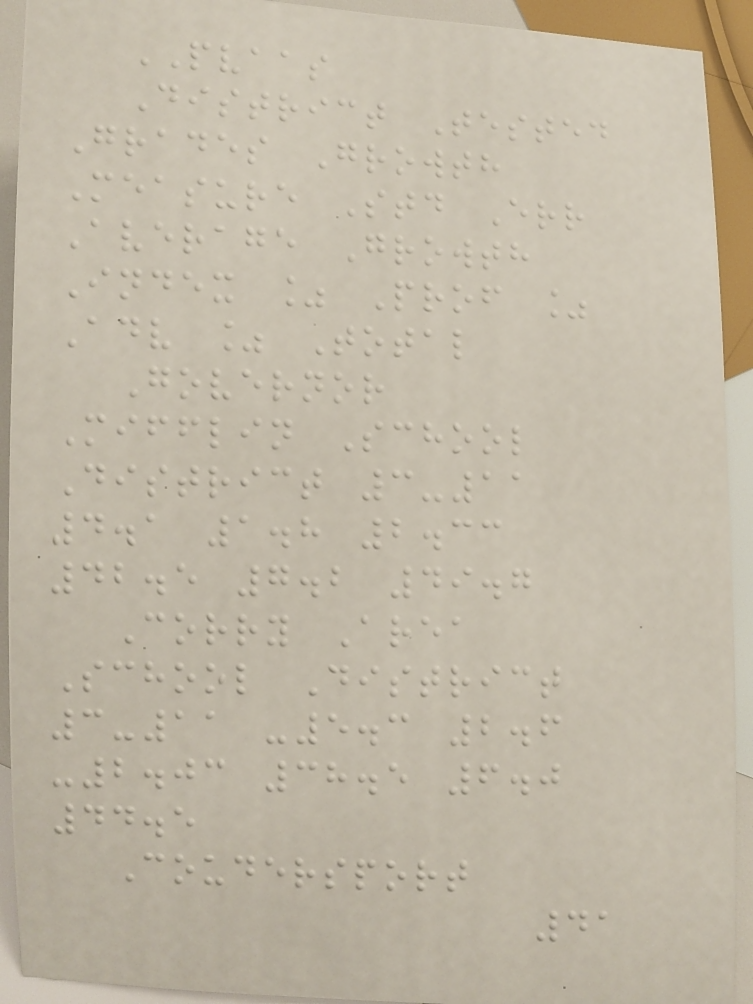PVAAS
District Tested
Grades Growth
Measure Std Err
Average Growth
Index % Prof %
Adv % Total
Governor
Mifflin School
District 3-11
4.1 1.8 2.33
42.5 7.2 49.7
Corry Area
School District
3-11 -5.3 2.6
-2.03 38.5 6.0
44.5
Coudersport
41
